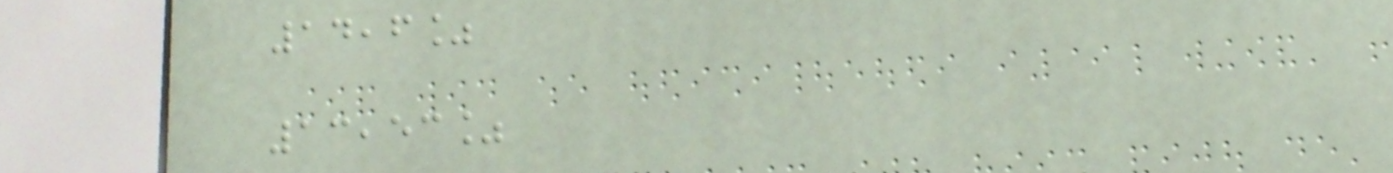14,6%
13,53%
